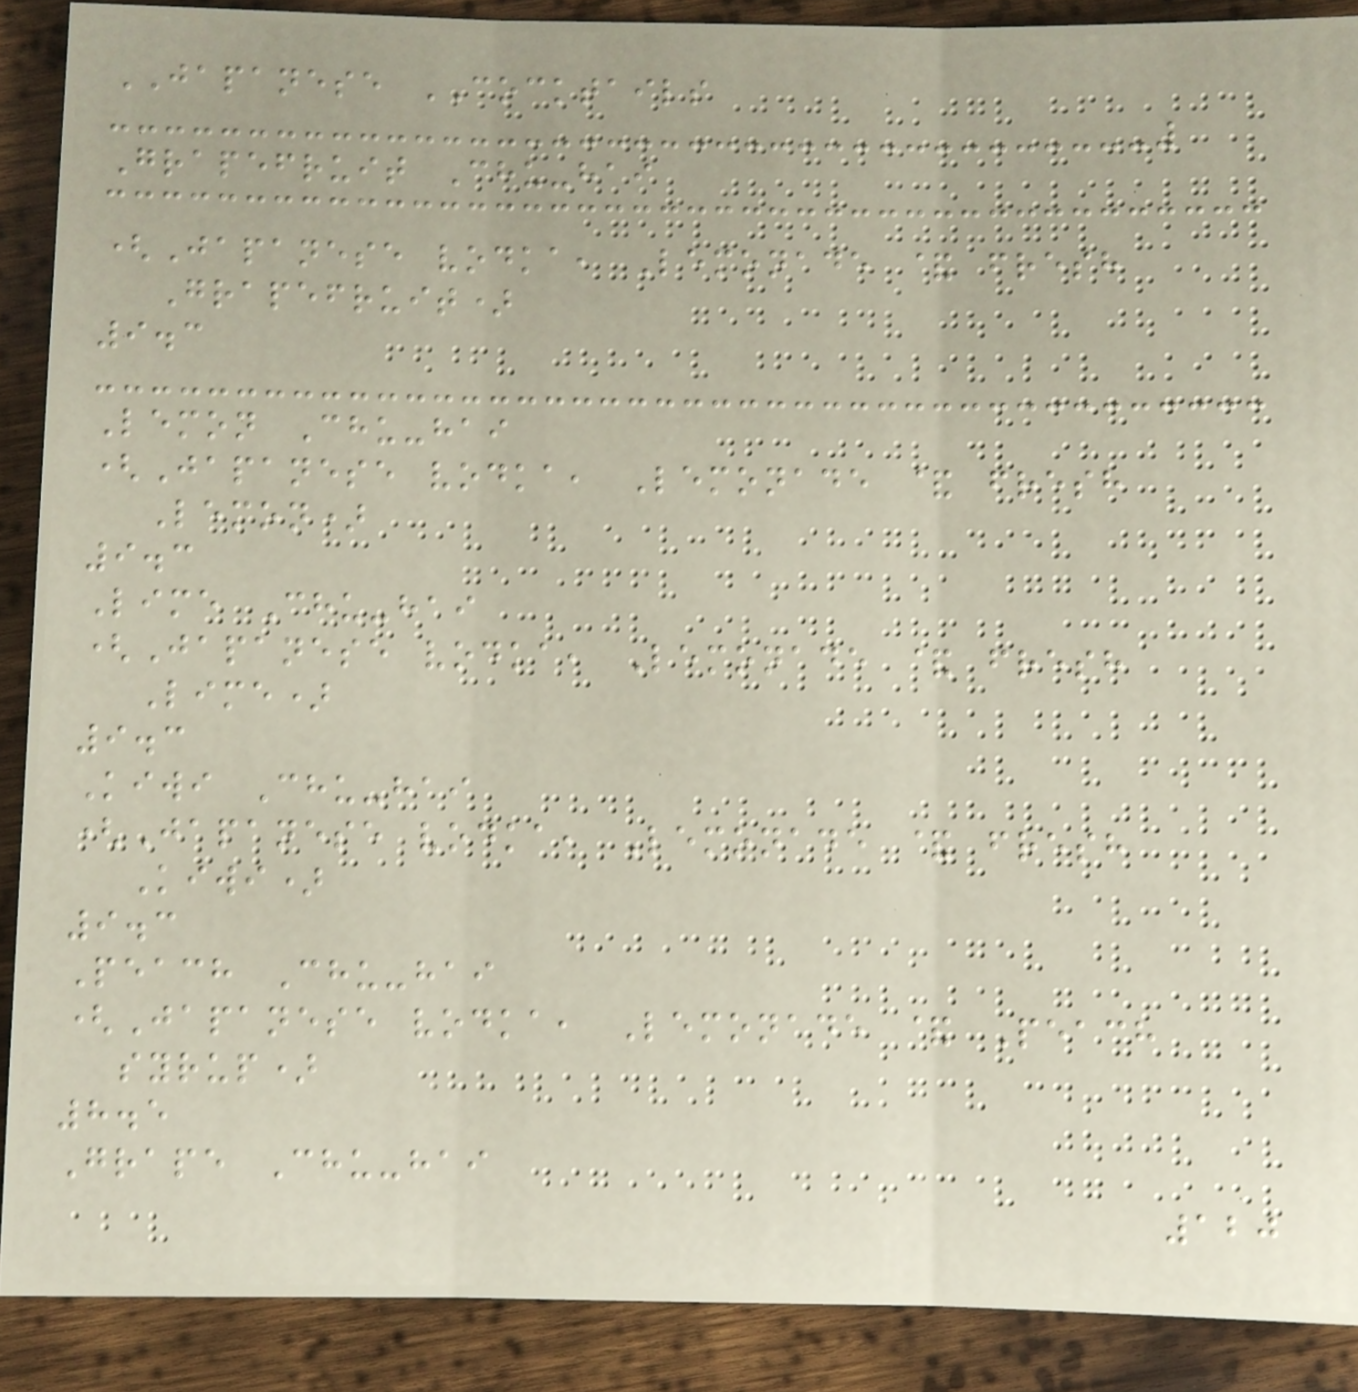JAPANESE COCKTAILS
Grapefruit Chu-hai
(Japanese vodka, Lemonade & fresh
Grapefruit)
9.3
Lemon Chu-hai
(Japanese vodka, Lemonade & fresh
Lemon)
9.3
Lime Chu-hai
(Japanese vodka, Lemonade & fresh
Lime)
9.3
Kiwi Chu-hai
(Japanese vodka, Lemonade & fresh
Kiwi)
9.3
Peach Chu-hai
(Japanese vodka, Lemonade & Peach
syrup)
8.5
Grape Chu-hai
120
